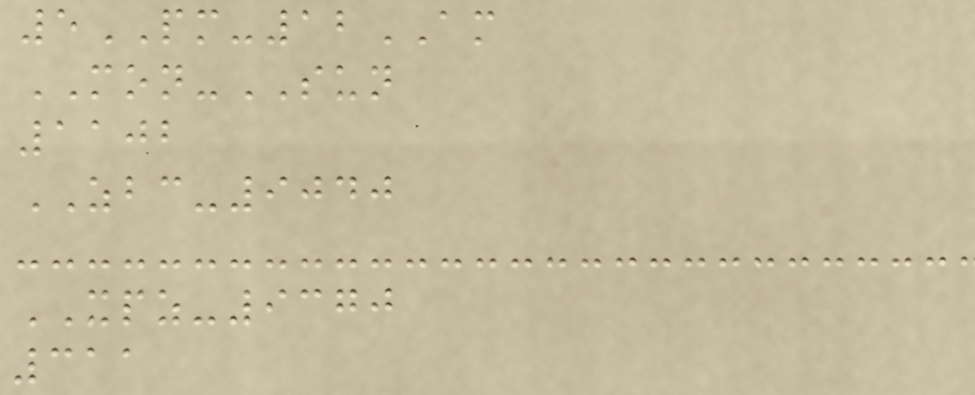5PM-12AM
MON-SUN
1102
ZBC-9040
XPZ-9370
311
